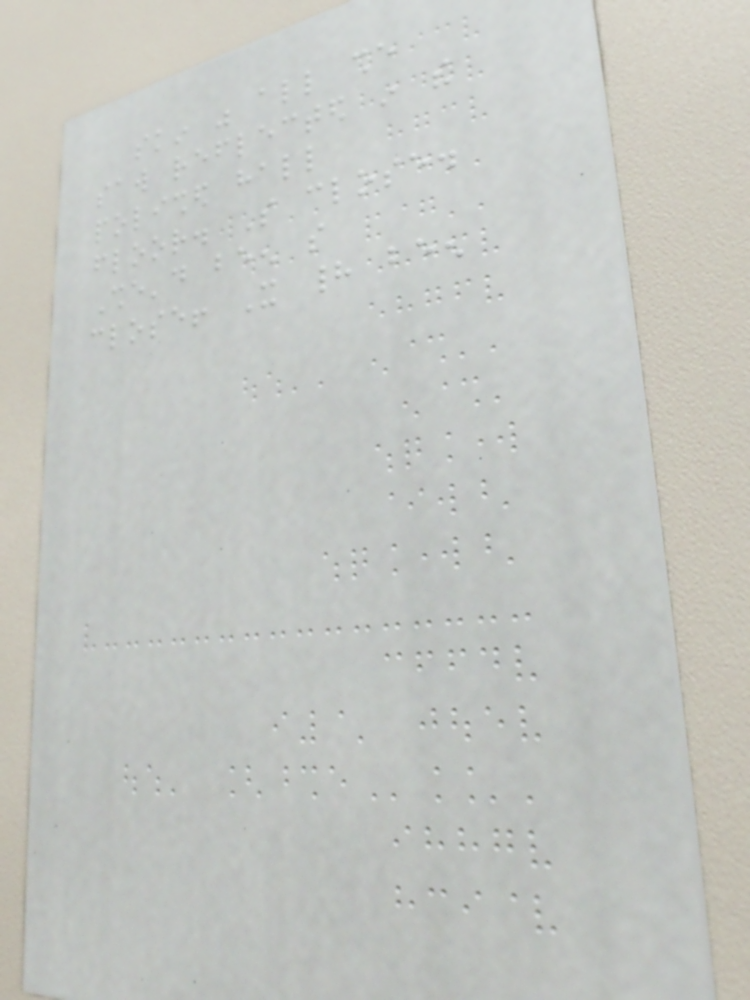skin was all she
saw reflected in the
polished hall
floor. So close.
She'd been so
close! It had been
